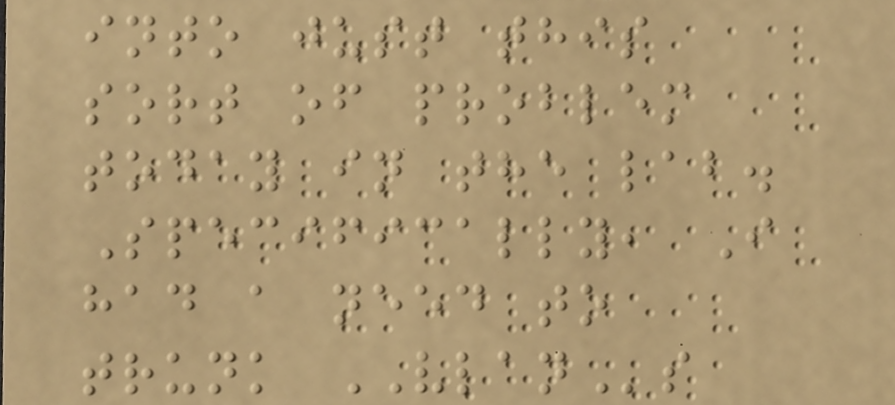into just this
sort of problem
today in the lab.
Specifically, I
had a need to
trunk VLANs
